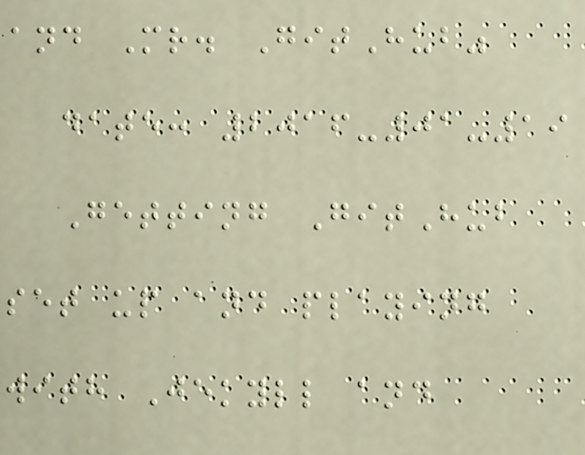and Mr. GitHub"
date: 2016-01-19
Getting GitHub
set up and playing
with Jekyll and
